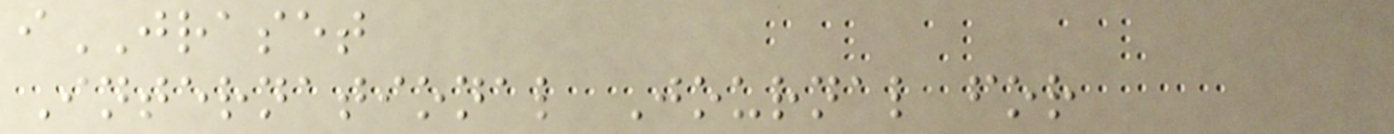iJRASET
International Journal for
